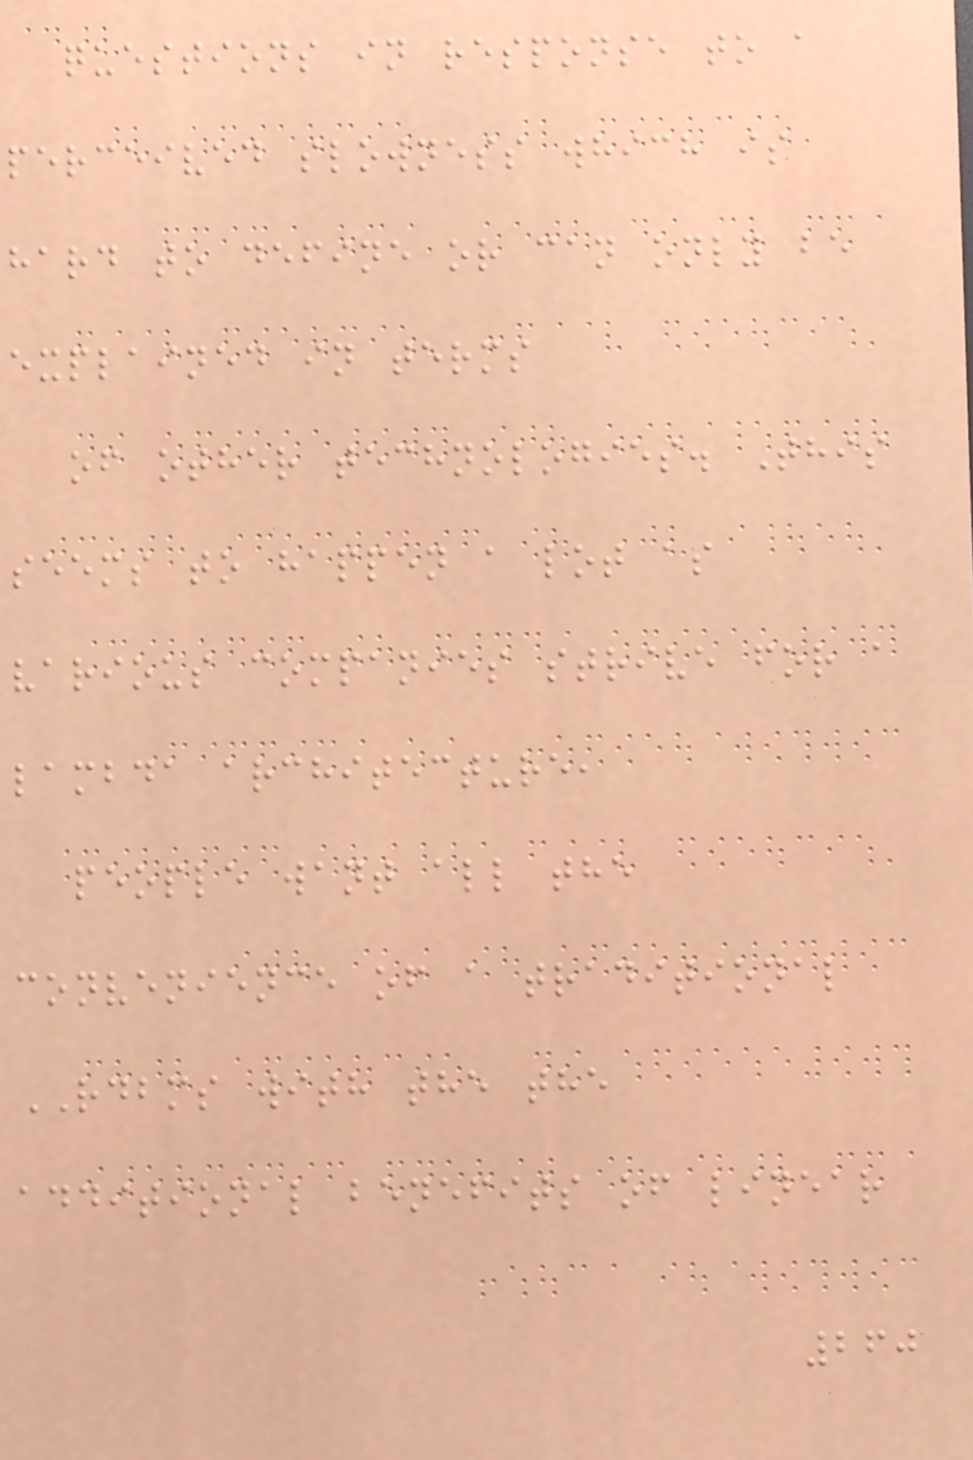questions in response to a
perceived slowness which is
hard to define or can only be
explained in terms
of other technologies. This
seems to happen a lot as
various companies strive for a
lambda architecture,
people want all the
convenience of a traditional
RDBMS with the the
additional benefits of linear
260
